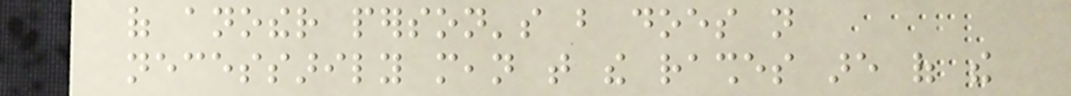of another person's but does not
necessarily mean that the rashes are of the
